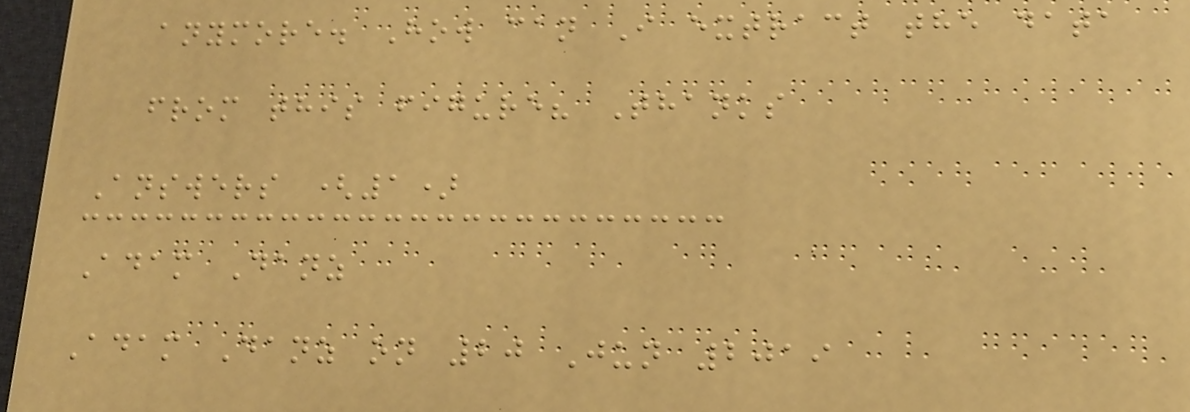anymore. How can I extract the data
from this figure? Thanks
Answers (1)
Adam Danz
Adam Danz on 20 Jun 2019
